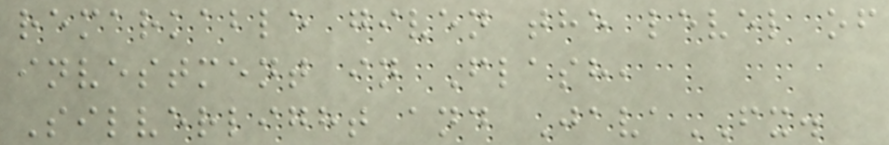remarkable given the level of
investment in Flash,
Silverlight and JavaFX.
